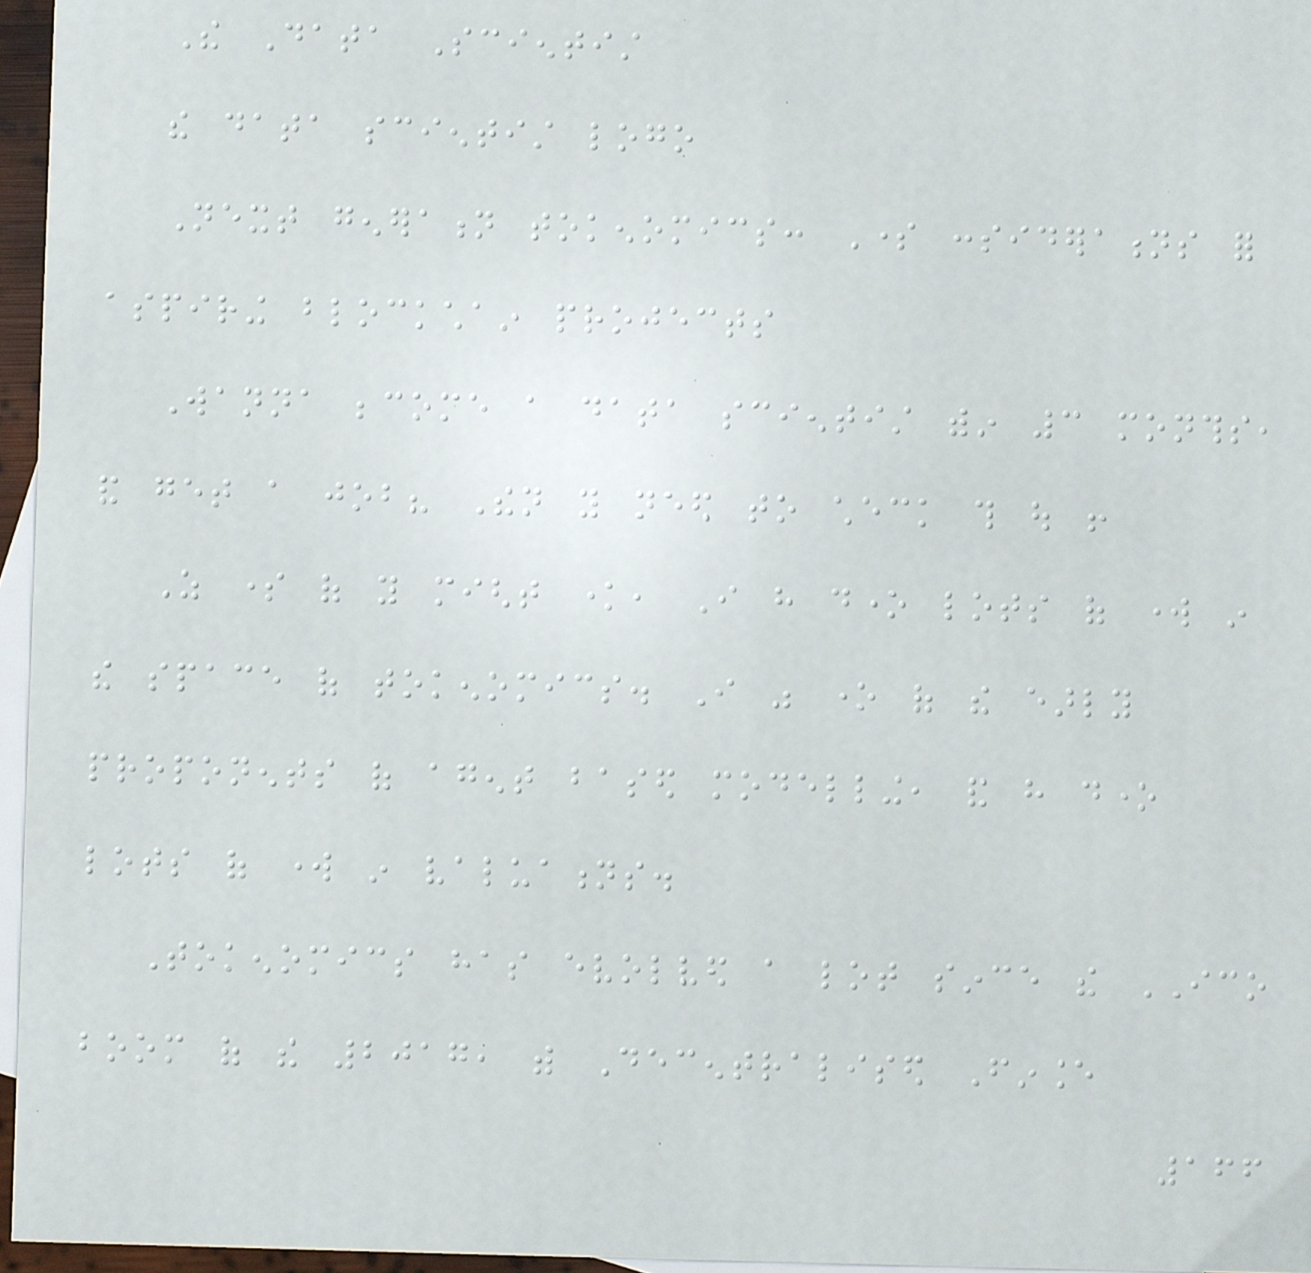The Data Scientist
the data scientist logo
Next generation tokenomics: Some considerations for
aspiring blockchain projects
Wanna become a data scientist within 3 months,
and get a job? Then you need to check this out !
As some of you might know, I have done lots of work in
the space of tokenomics. I was one of the early
proponents of agent based modelling, and have done
lots of work in valuations.
Tokenomics has evolved a lot since the ICO
boom of the 2017, with Decentralised Finance
166
